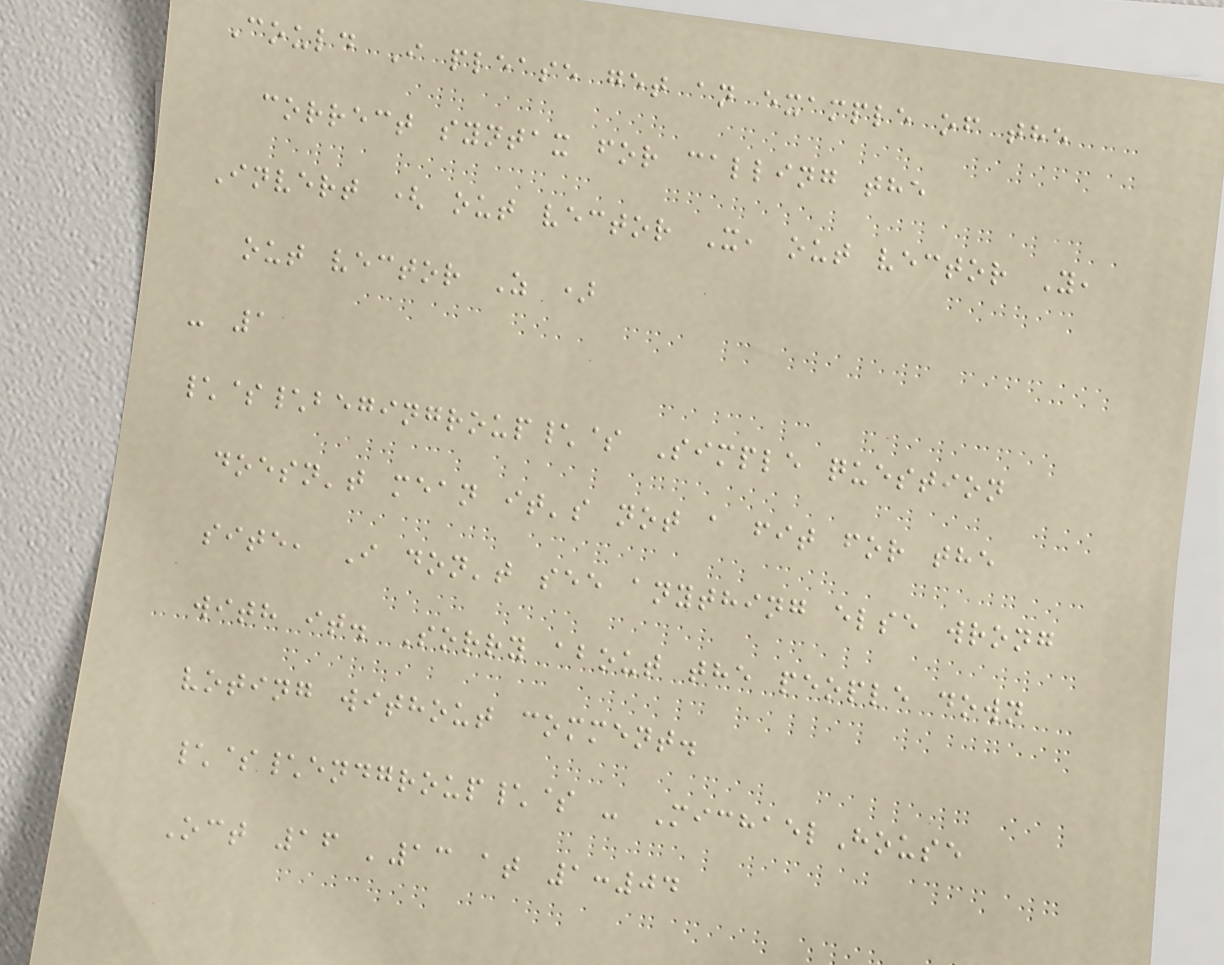Could I please get an example of the
correct syntax for calling the
Invert ( out vector X, out vector Y,
out vector Z )
- 1
\$\begingroup\$ Simple question
doesn't mean it's not a fit for the
site, I don't see anything else wrong
with it. Sorry about the people down
voting without comment.
\$\endgroup\$ - MichaelHouse
Oct 16 '13 at 1:04
